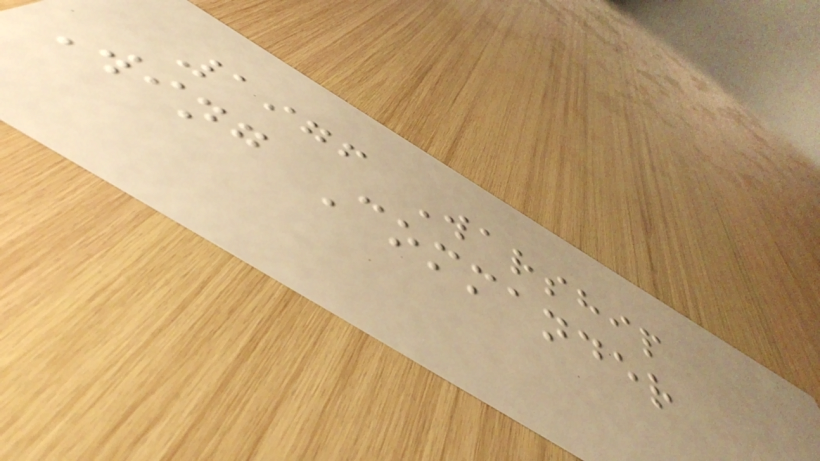1976 Warship
Wing Commander
